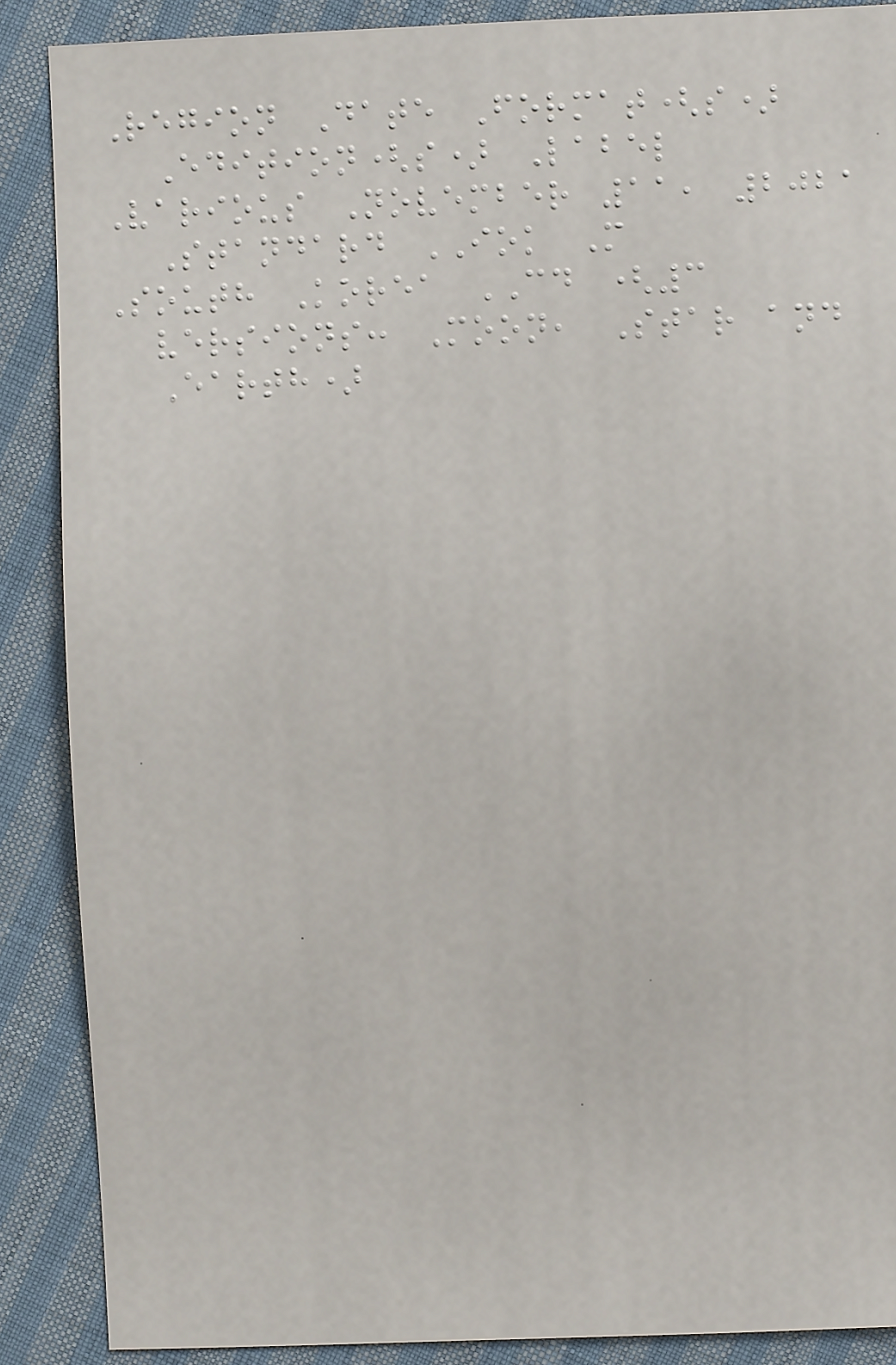Region Date Format(s)
Edition(s) Label
Various November 11, 2021
Standard IOK M
South Korea CD (3
versions: Moon, Star and
Earth)
